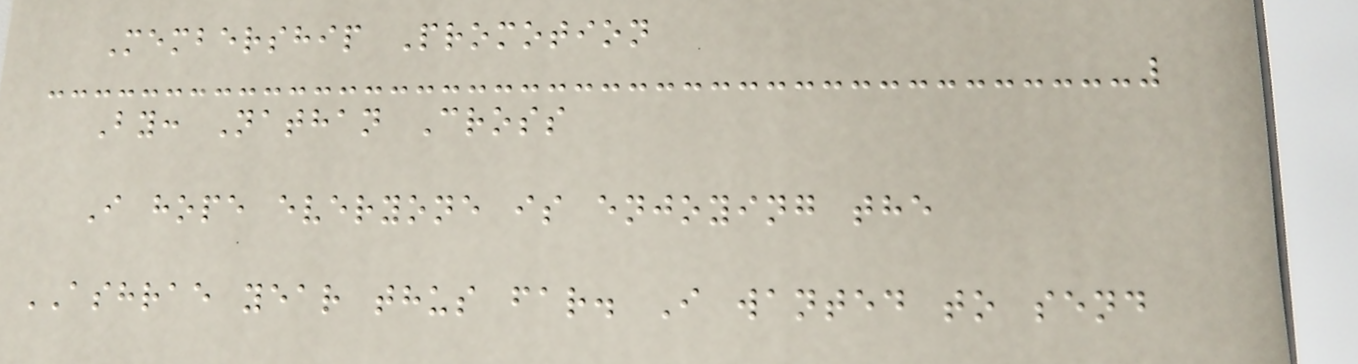Membership Promotion
By: Nathan Cross
I hope everyone is enjoying the
ASHRAE year thus far. I wanted to send
